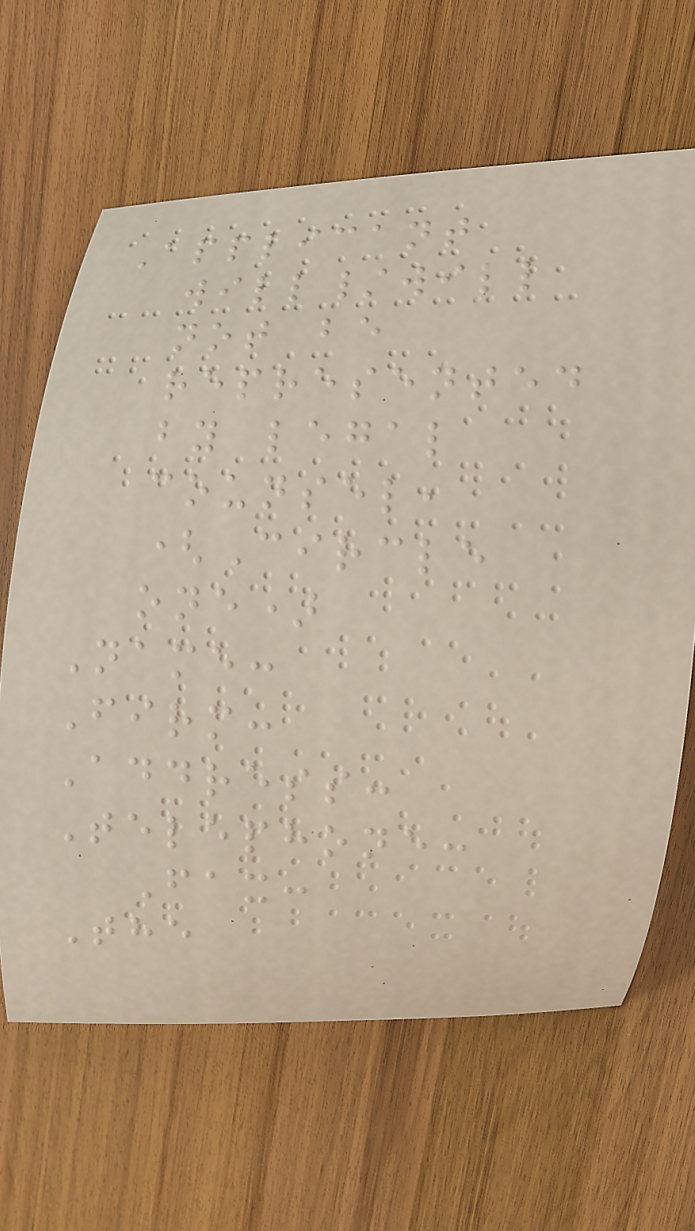Applicant
will/will
not be
represented
by legal
counsel,
(Circle
one)
Name:
Firm:
Address:
Telephone:
Fax:
The
